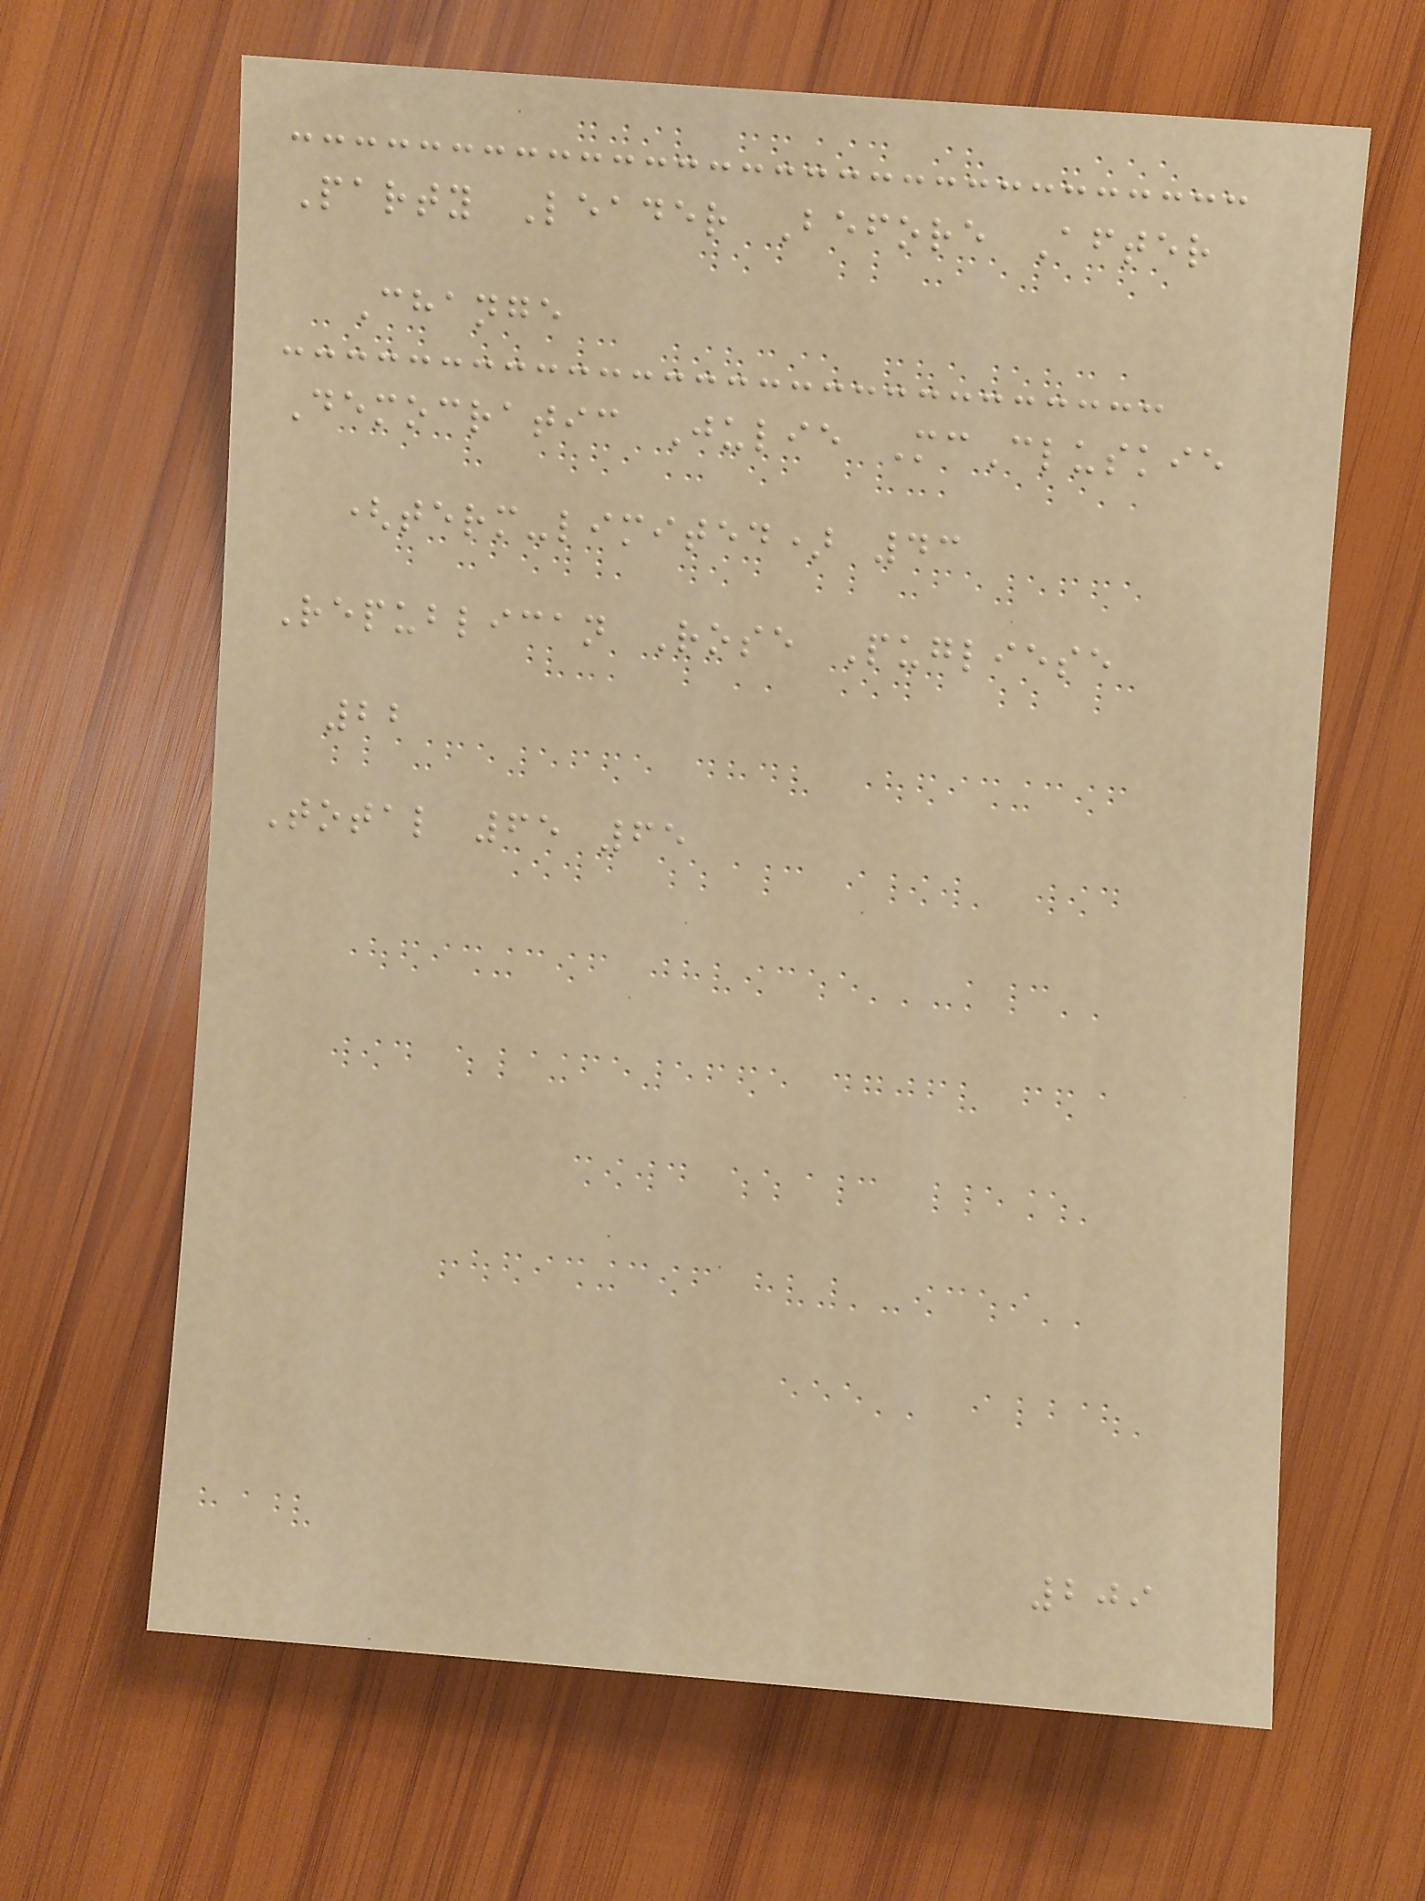Party Leader Before After
Change
Democratic Julie McCluskie
(term-limited) 43
Republican Rose Pugliese
22
Total 65 65
209
